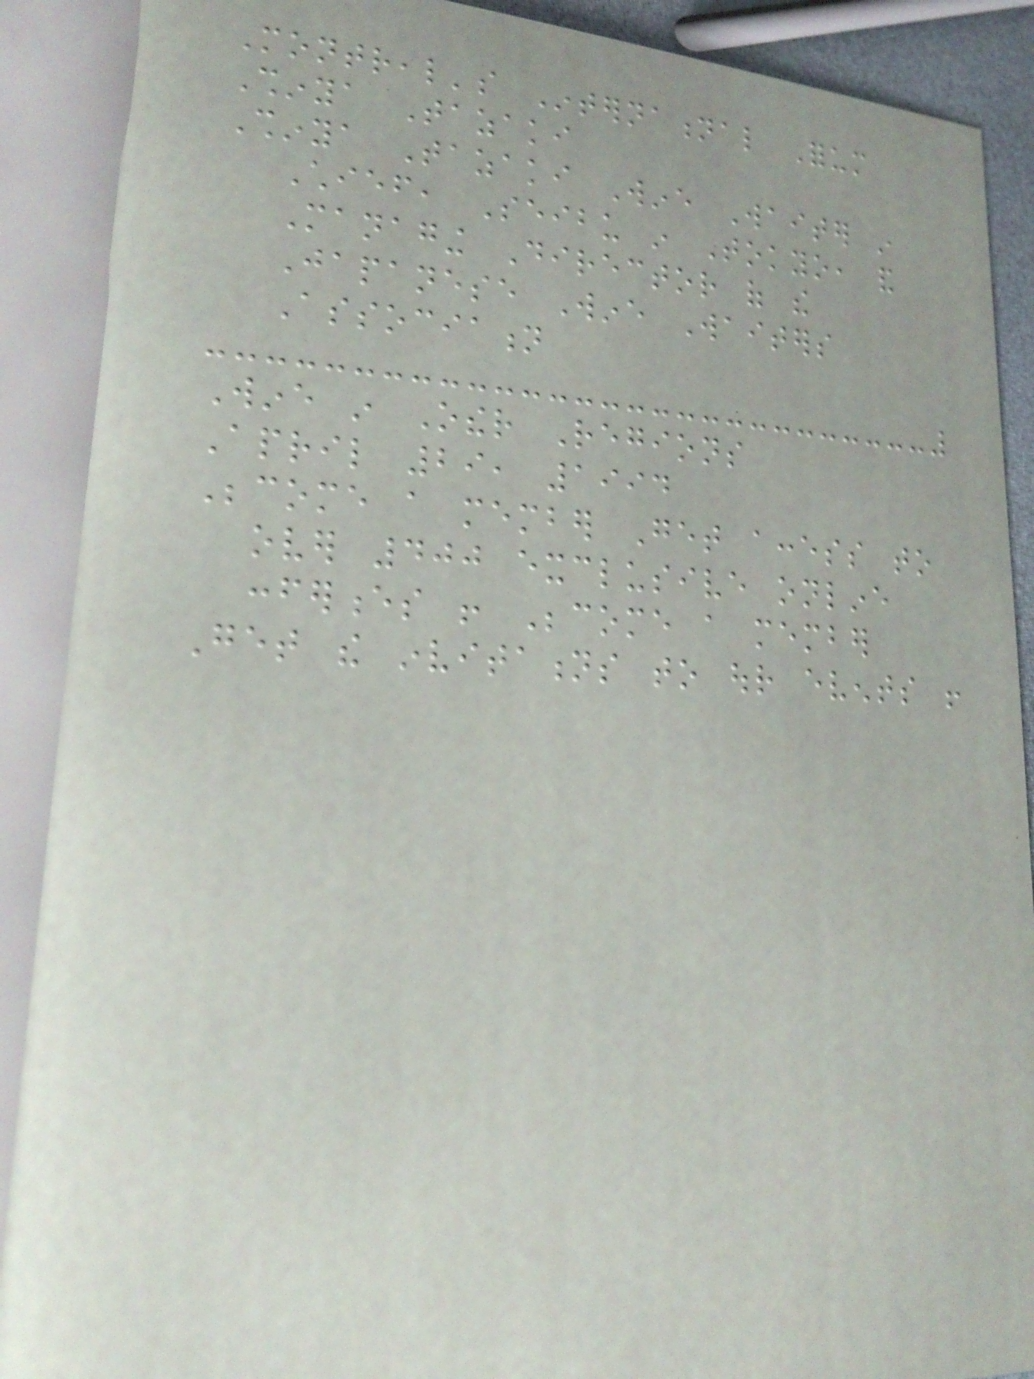Montreal's International Forum
Shinya Tazaki
Shinya Tazaki Wine Waiter in
Chief, Seibu in Tokyo, and
Managing Director of the
Japanese Wine Waiters
Association
Wine in Other Regions
April 29, 1994
Become a member Get access to
over 400 exclusive online
conferences ! Become a member
Get the invitations to our events !
